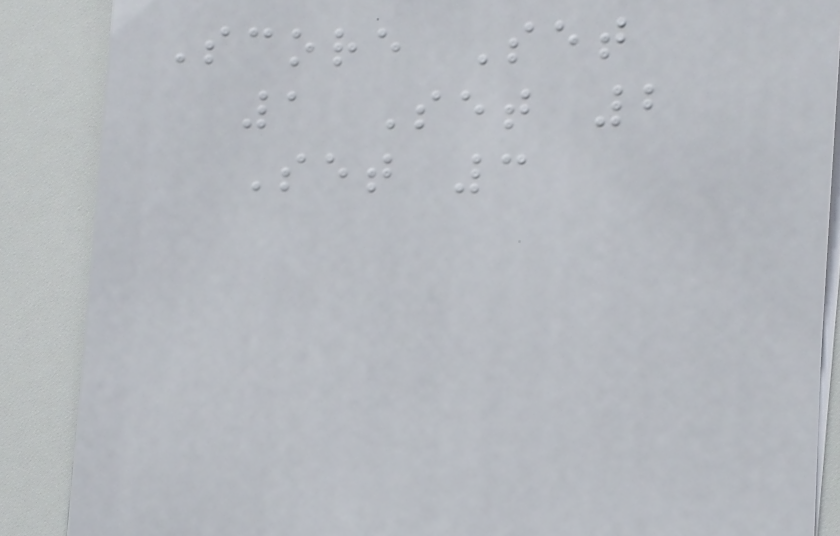Score Set
1 Set 2
Set 3
